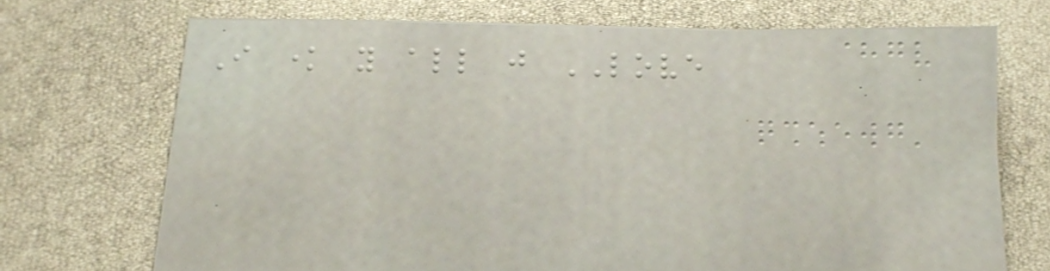I know you all just LOVE
